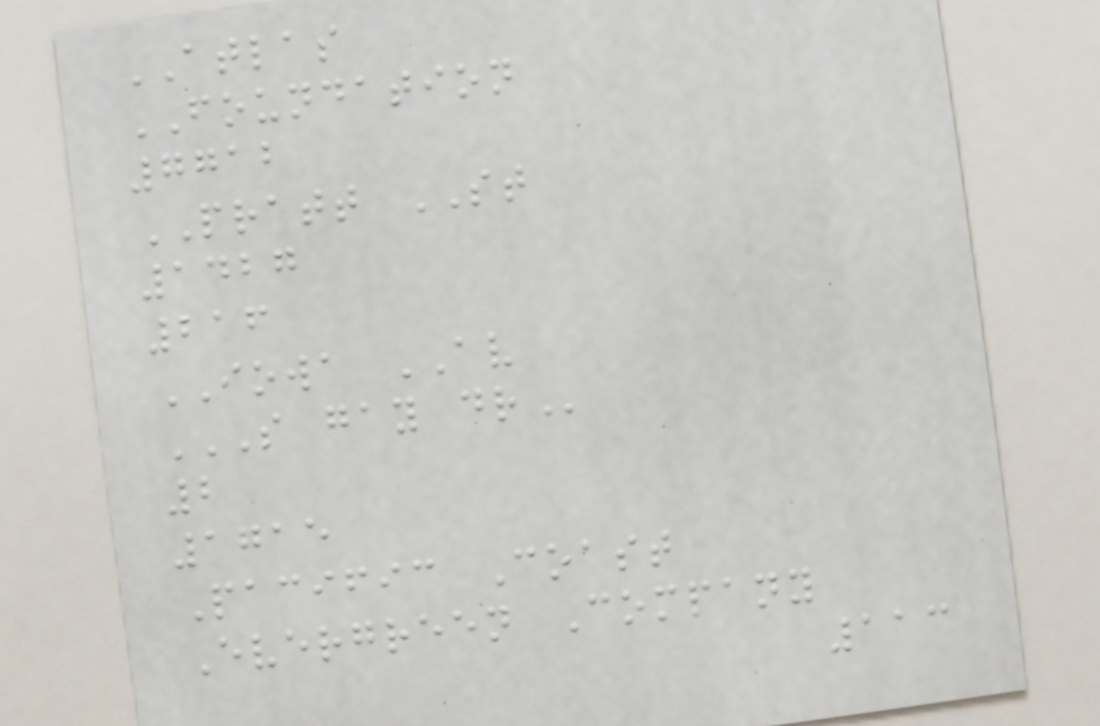ATLAS
FOUNDATION
7712
PRATT ST
1427
216
IOWA AV
S GAY DR
2
1715
Pacific Coast
Evergreen Company
113
